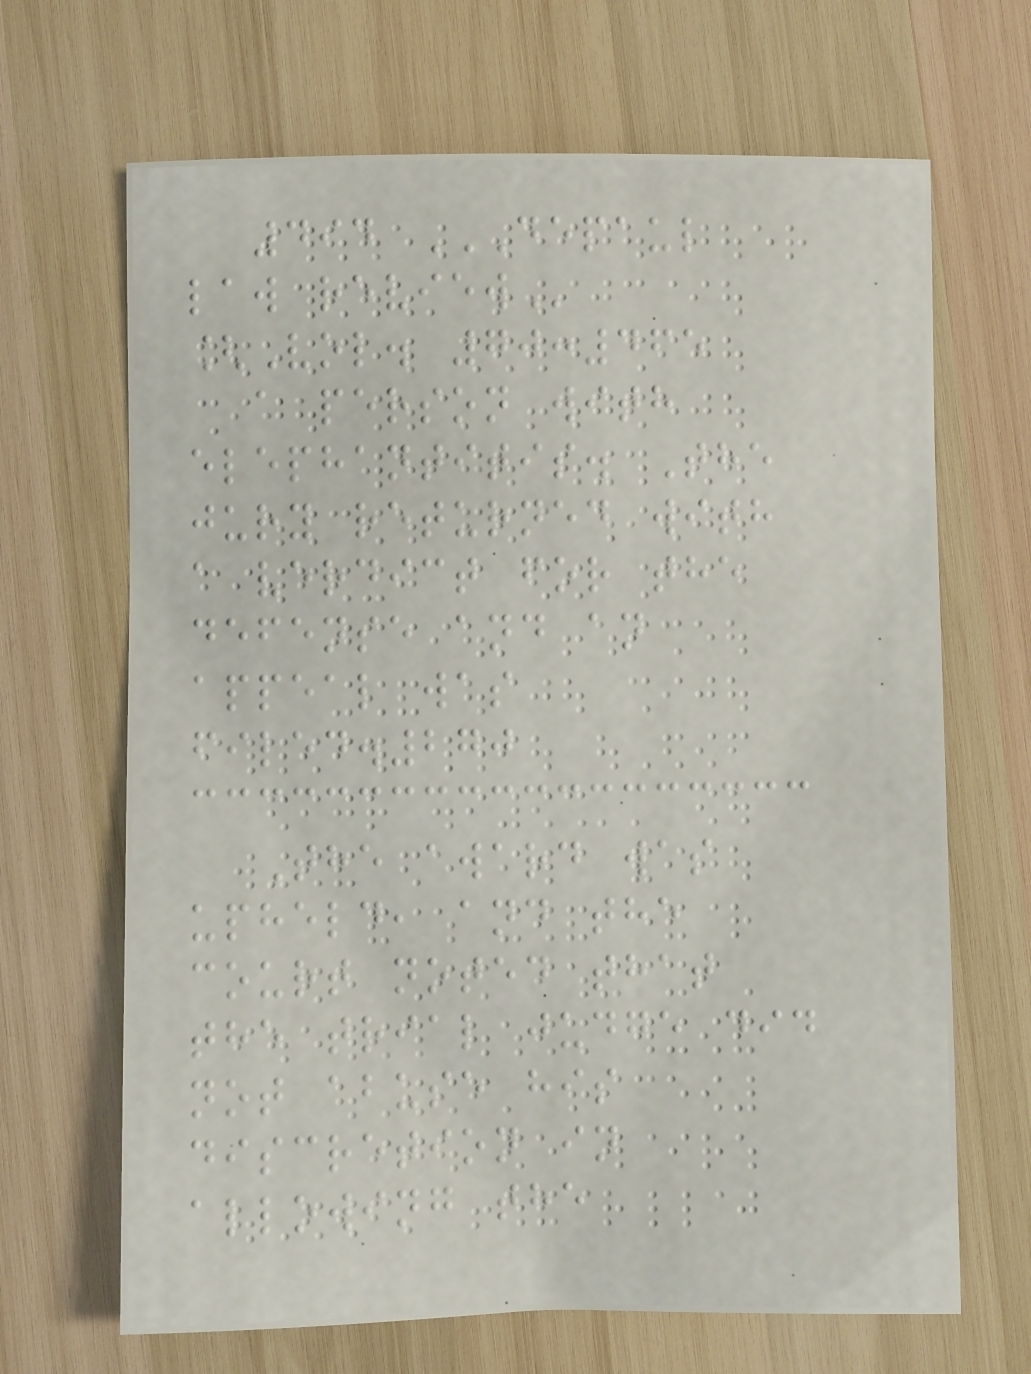494 DEPAUL
LAW REVIEW
[Vol. 70:465
a person with
elephantitis. The
jury returned with
a verdict for the
defense and an
appeal was
filed.270
The award was
upheld, and the
court noted that
the trial judge did
not abuse his
discretion in
allowing the
